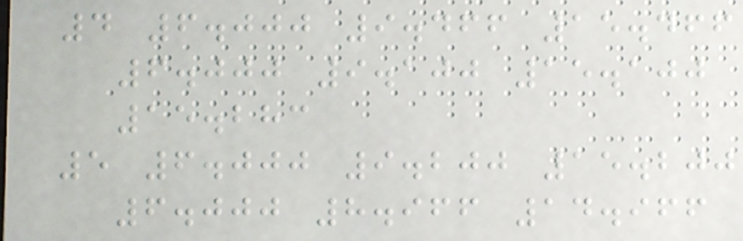4 6.000 9.466 15.466
6.000 9.100 15.100
15.283
5 6.000 9.200 15.200
6.000 8.966 14.966
